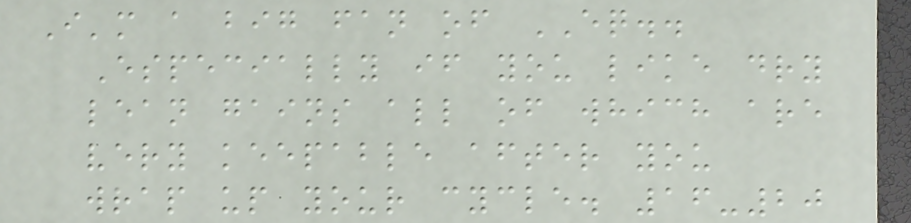I'm a big fan of EQ..
Especially if you like dry
lean gains all of which are
very keepable after you
wrap up your cycle. 16-20
